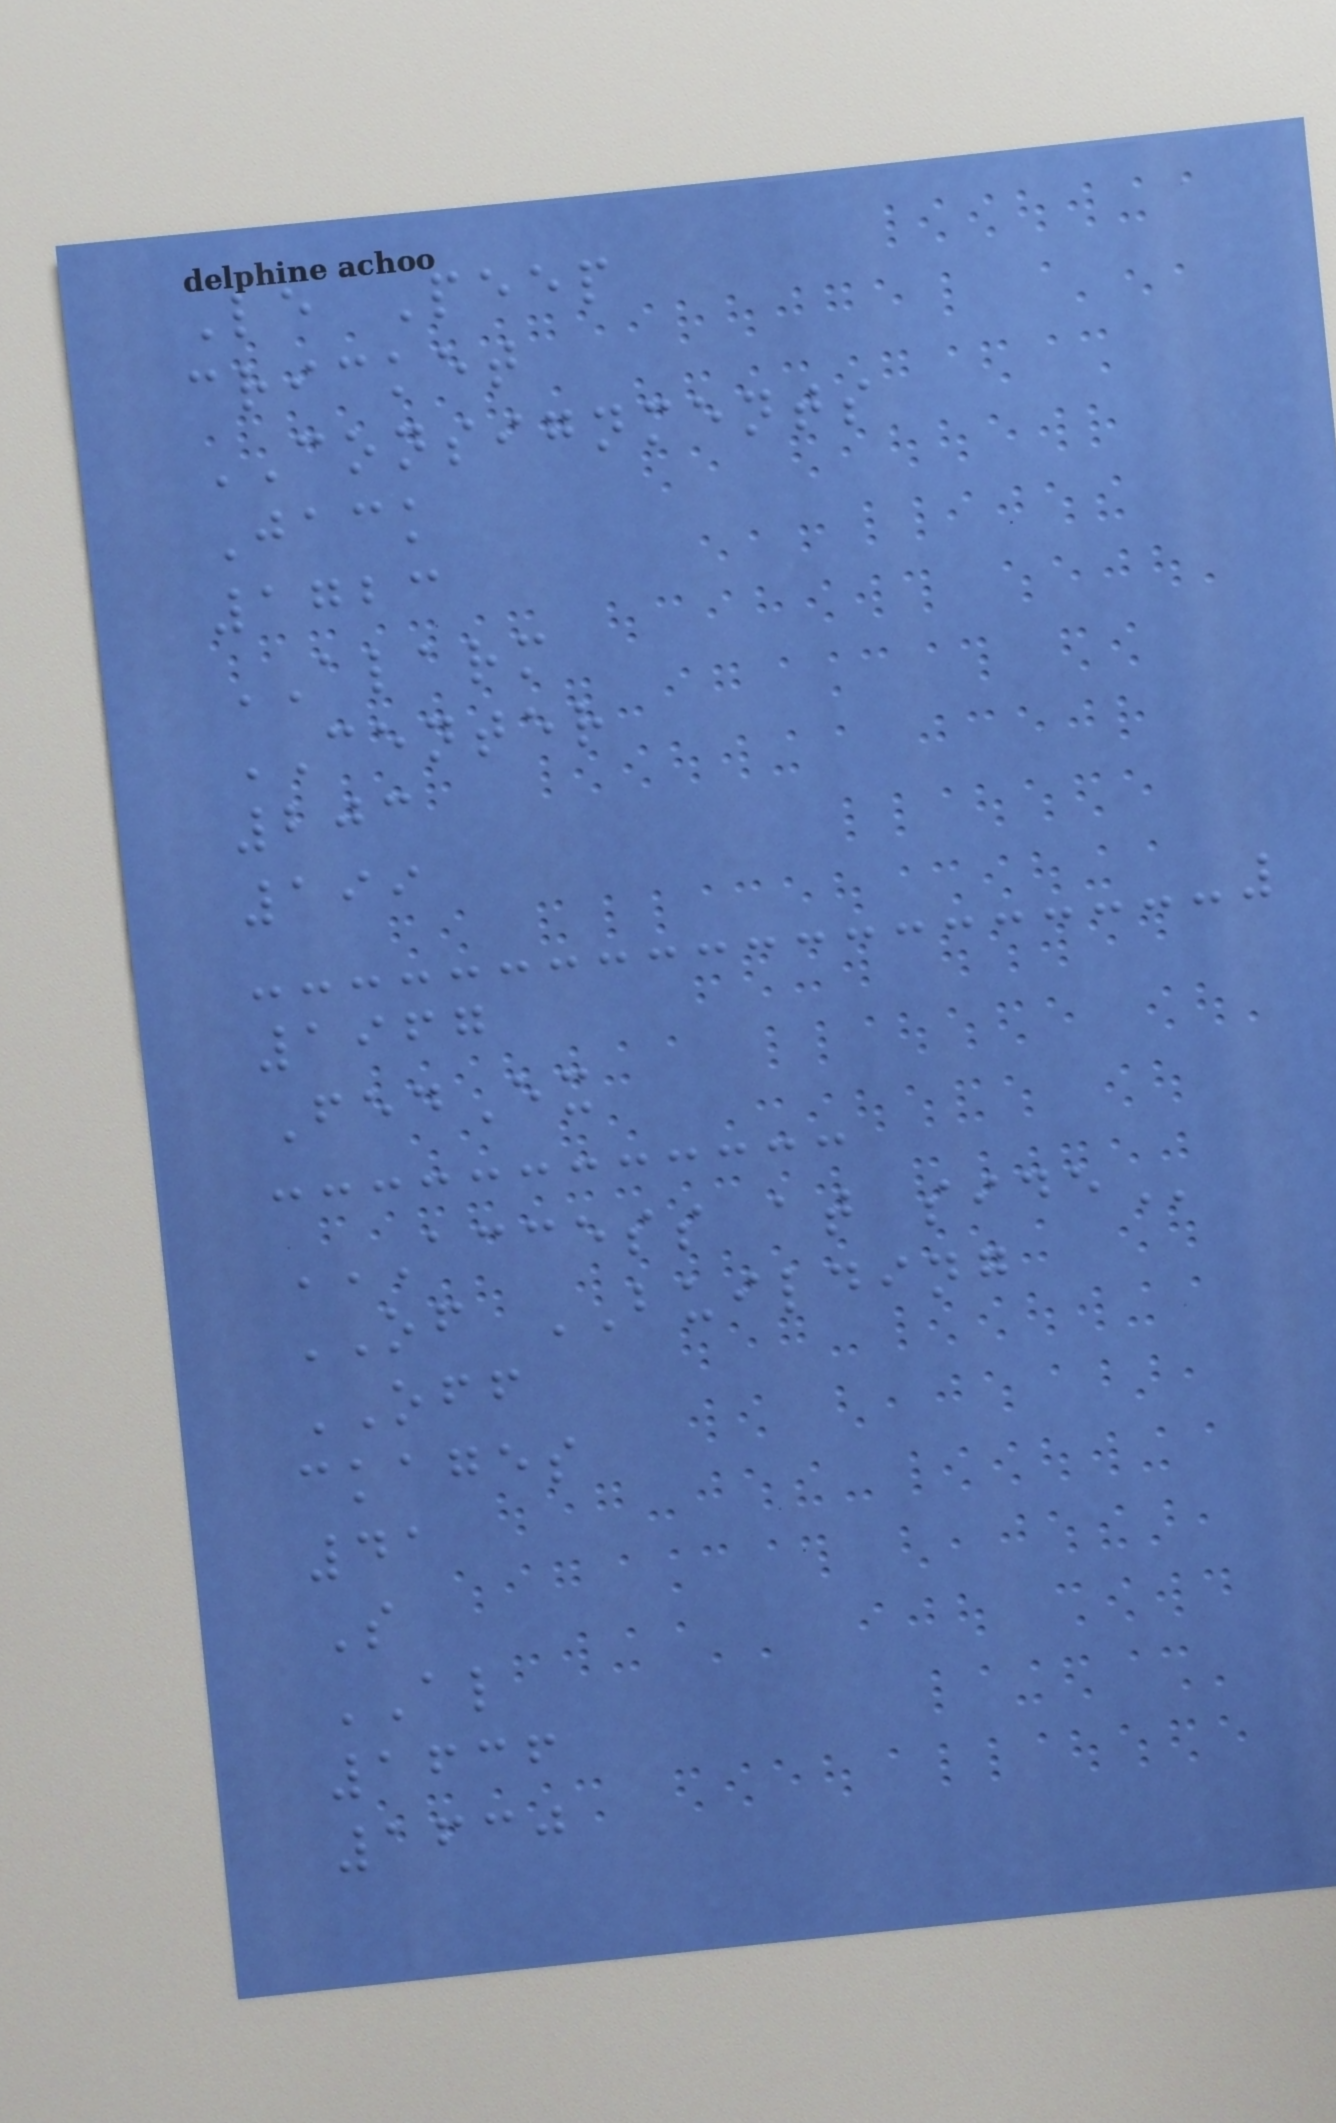Le Peep
cricket
CONSIGNMENTS
Jack
1723
ALARM
CENTER
203
199
1967
FedEx
ACCESS AT SIDE
OF BUILDING
OFF
ckages
41
S
AL
1636
1630
